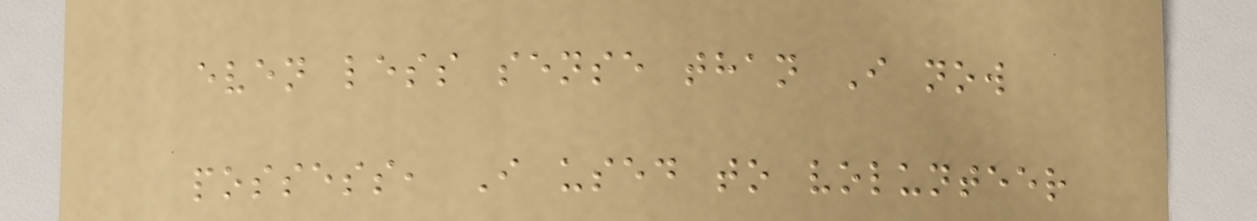even less sense than I now
possess, I used to volunteer
